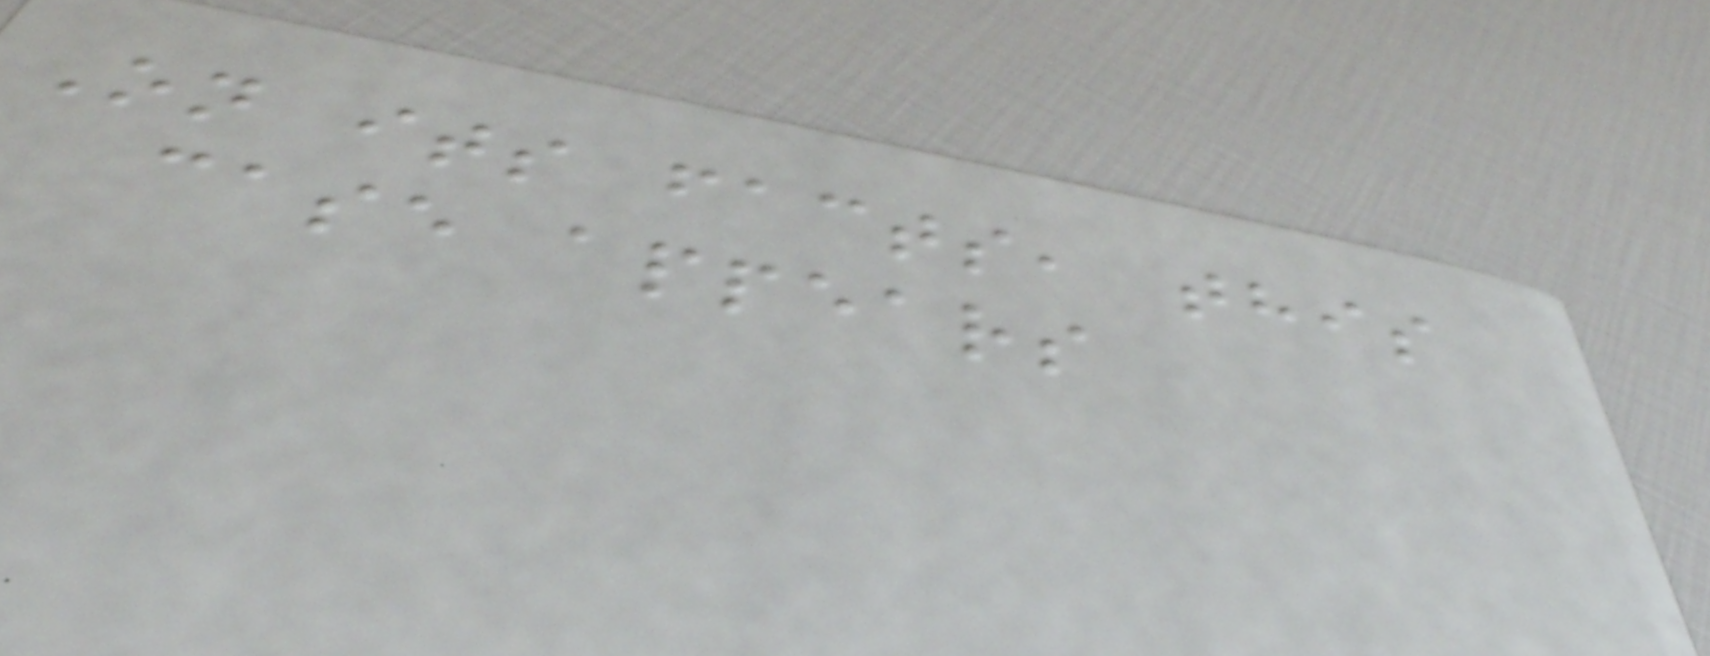On its facts, this
case appears
